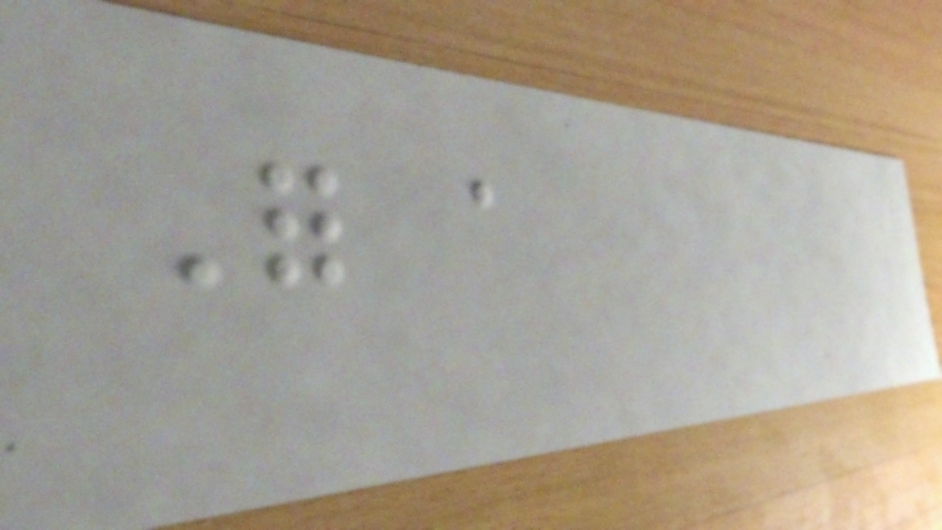For a
